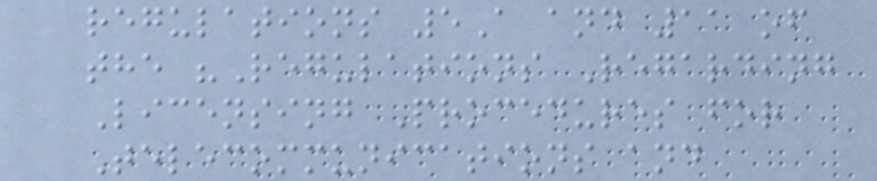regulations 5A and 11 of
the "Regulations Regarding
Licensing Procedures for
Telecommunications and
